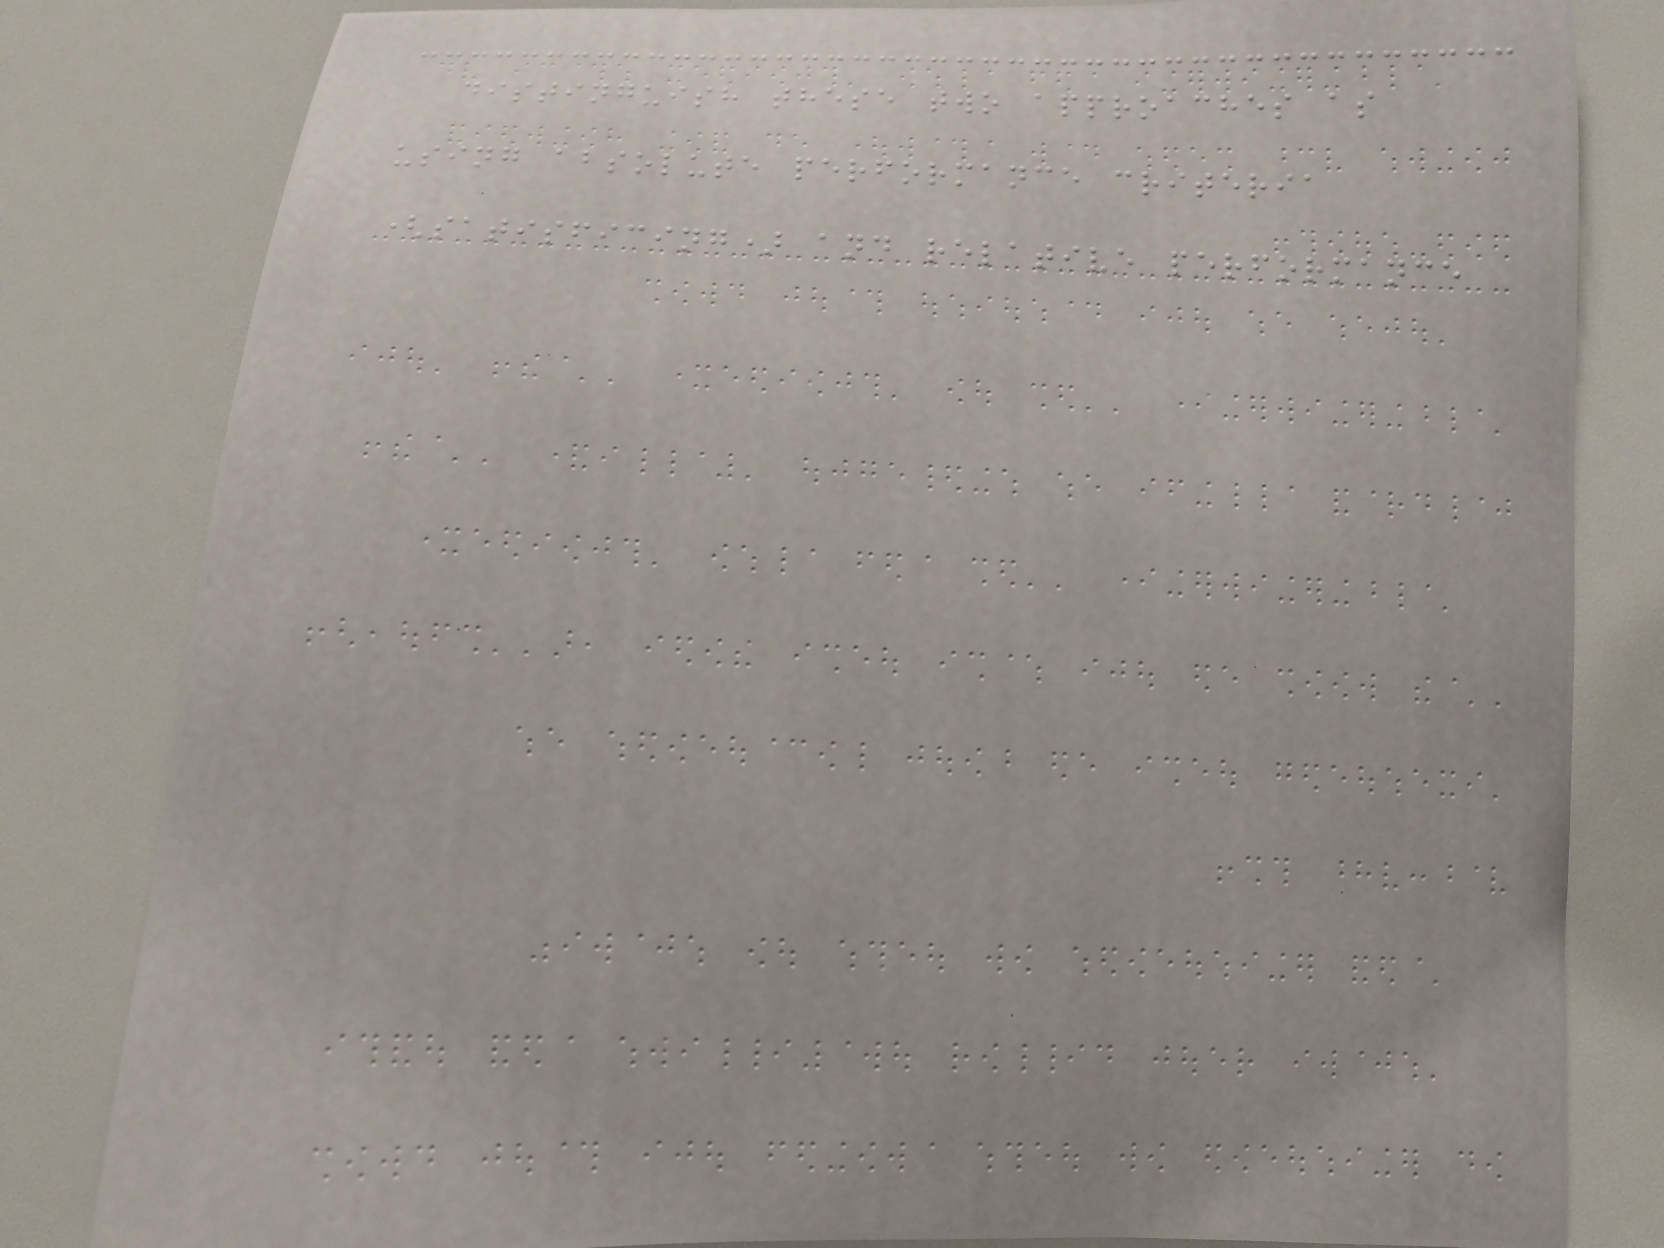distinguish these two approaches as
using absolute performance criteria
(satisficing) and relative performance
